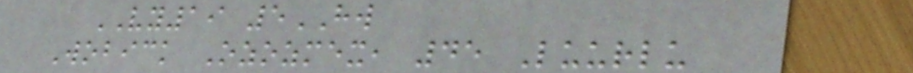VY19 5HW
Wobick Ozozmex, 45 Luurlu
